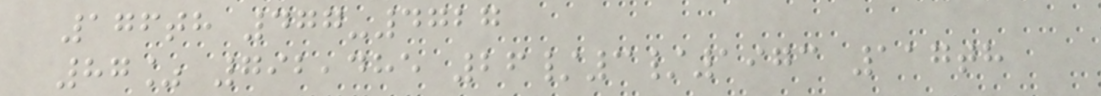176th 477-4727
87% 792,485 26/3/1973 117th
